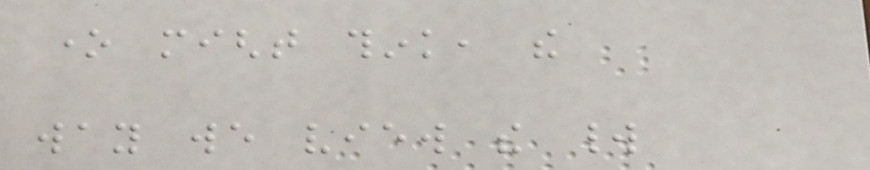one might think, the
way we view the world
